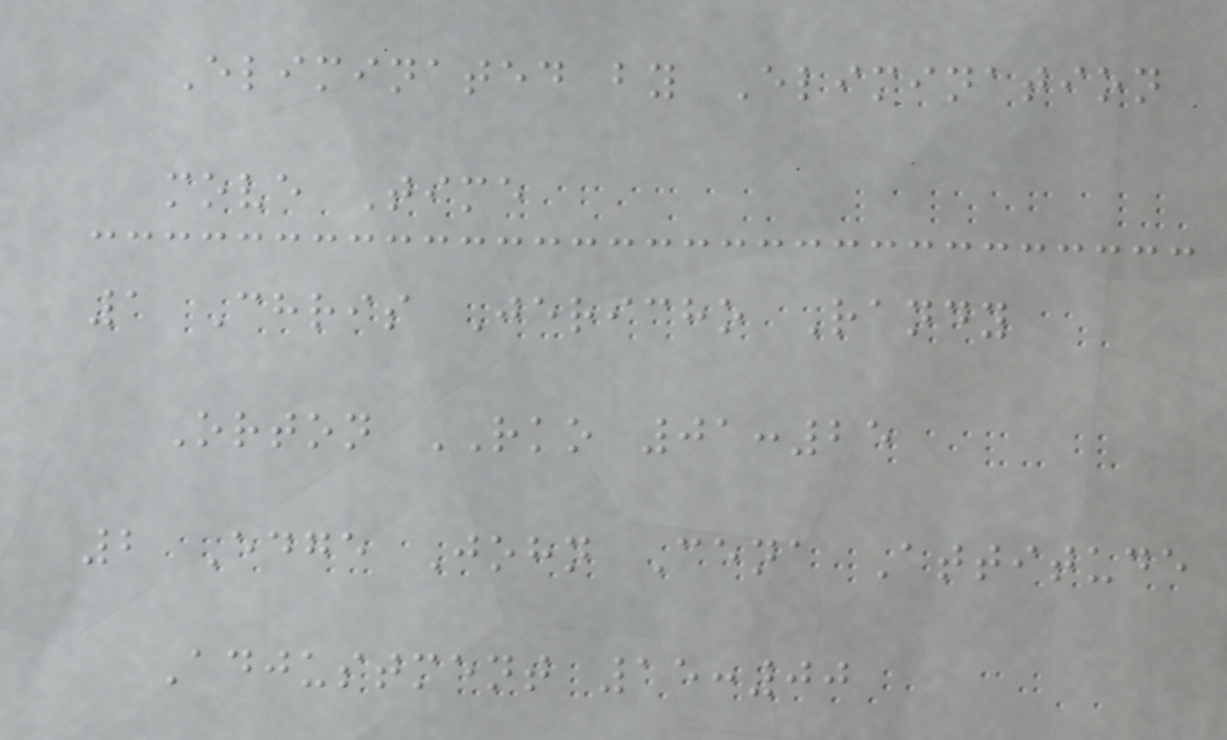Eliminated by Elimination
move Time
1 Chris Jericho Randy
Orton RKO 01:25
2 Edge John Cena Attitude
Adjustment 15:00
